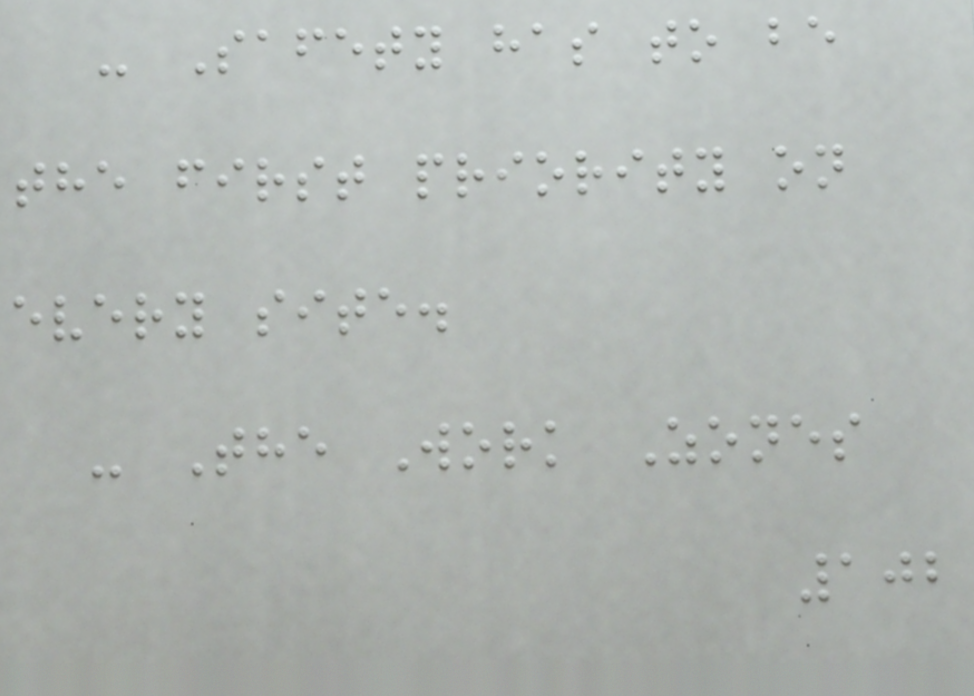- Safety has to be
the first priority on
every site.
- The Work Zones
102
